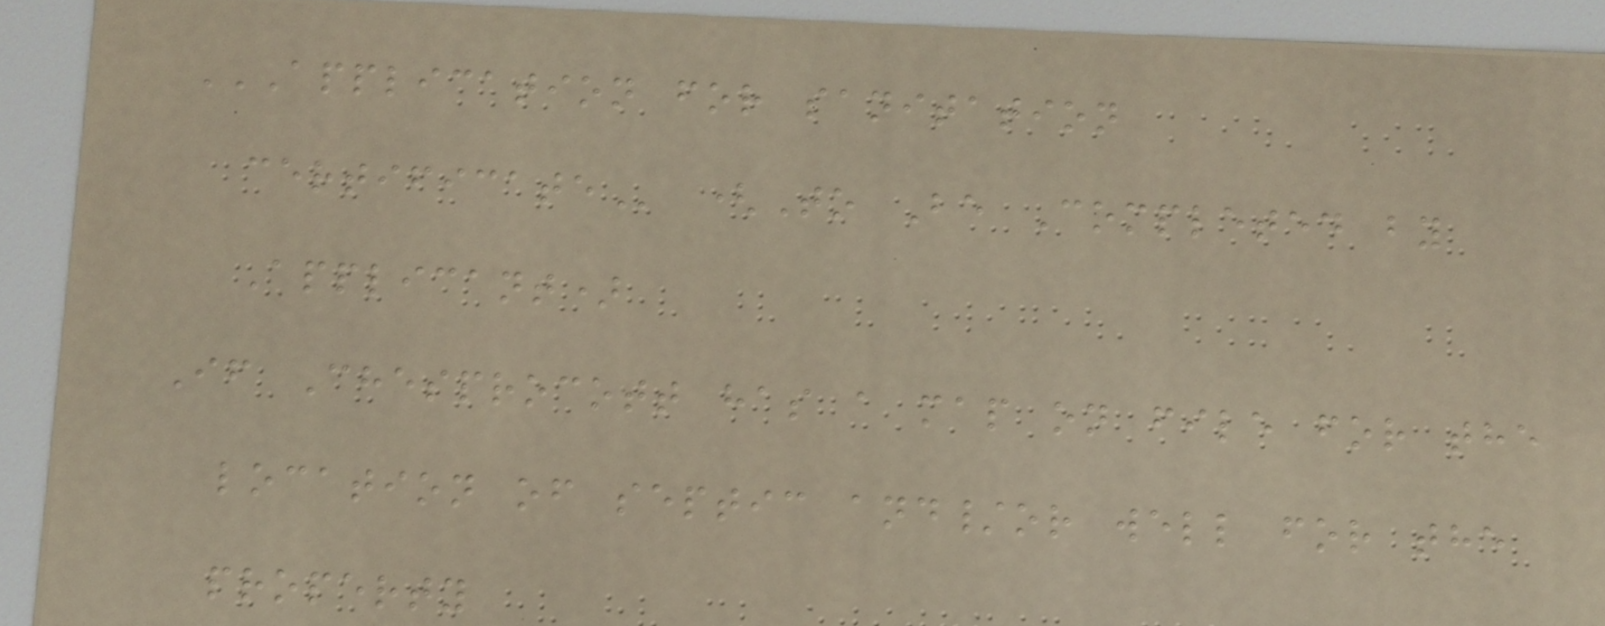APPLICATION FOR SANITATION
CERTIFICATE (To Be Completed by
Applicant)
If Chesprocott has a map on file for the
location of septic and/or well for the
property
